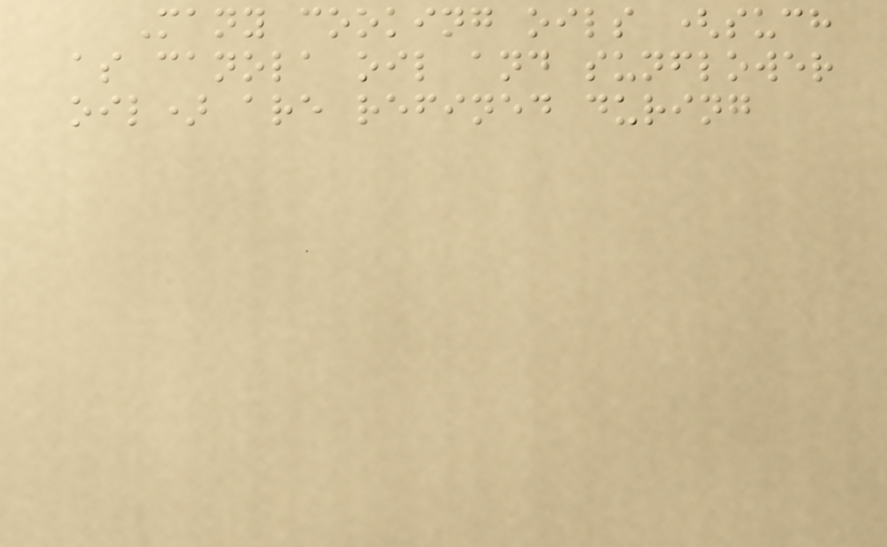Many cooking oils (such
as canola oil and sunflower
oil) are refined during
